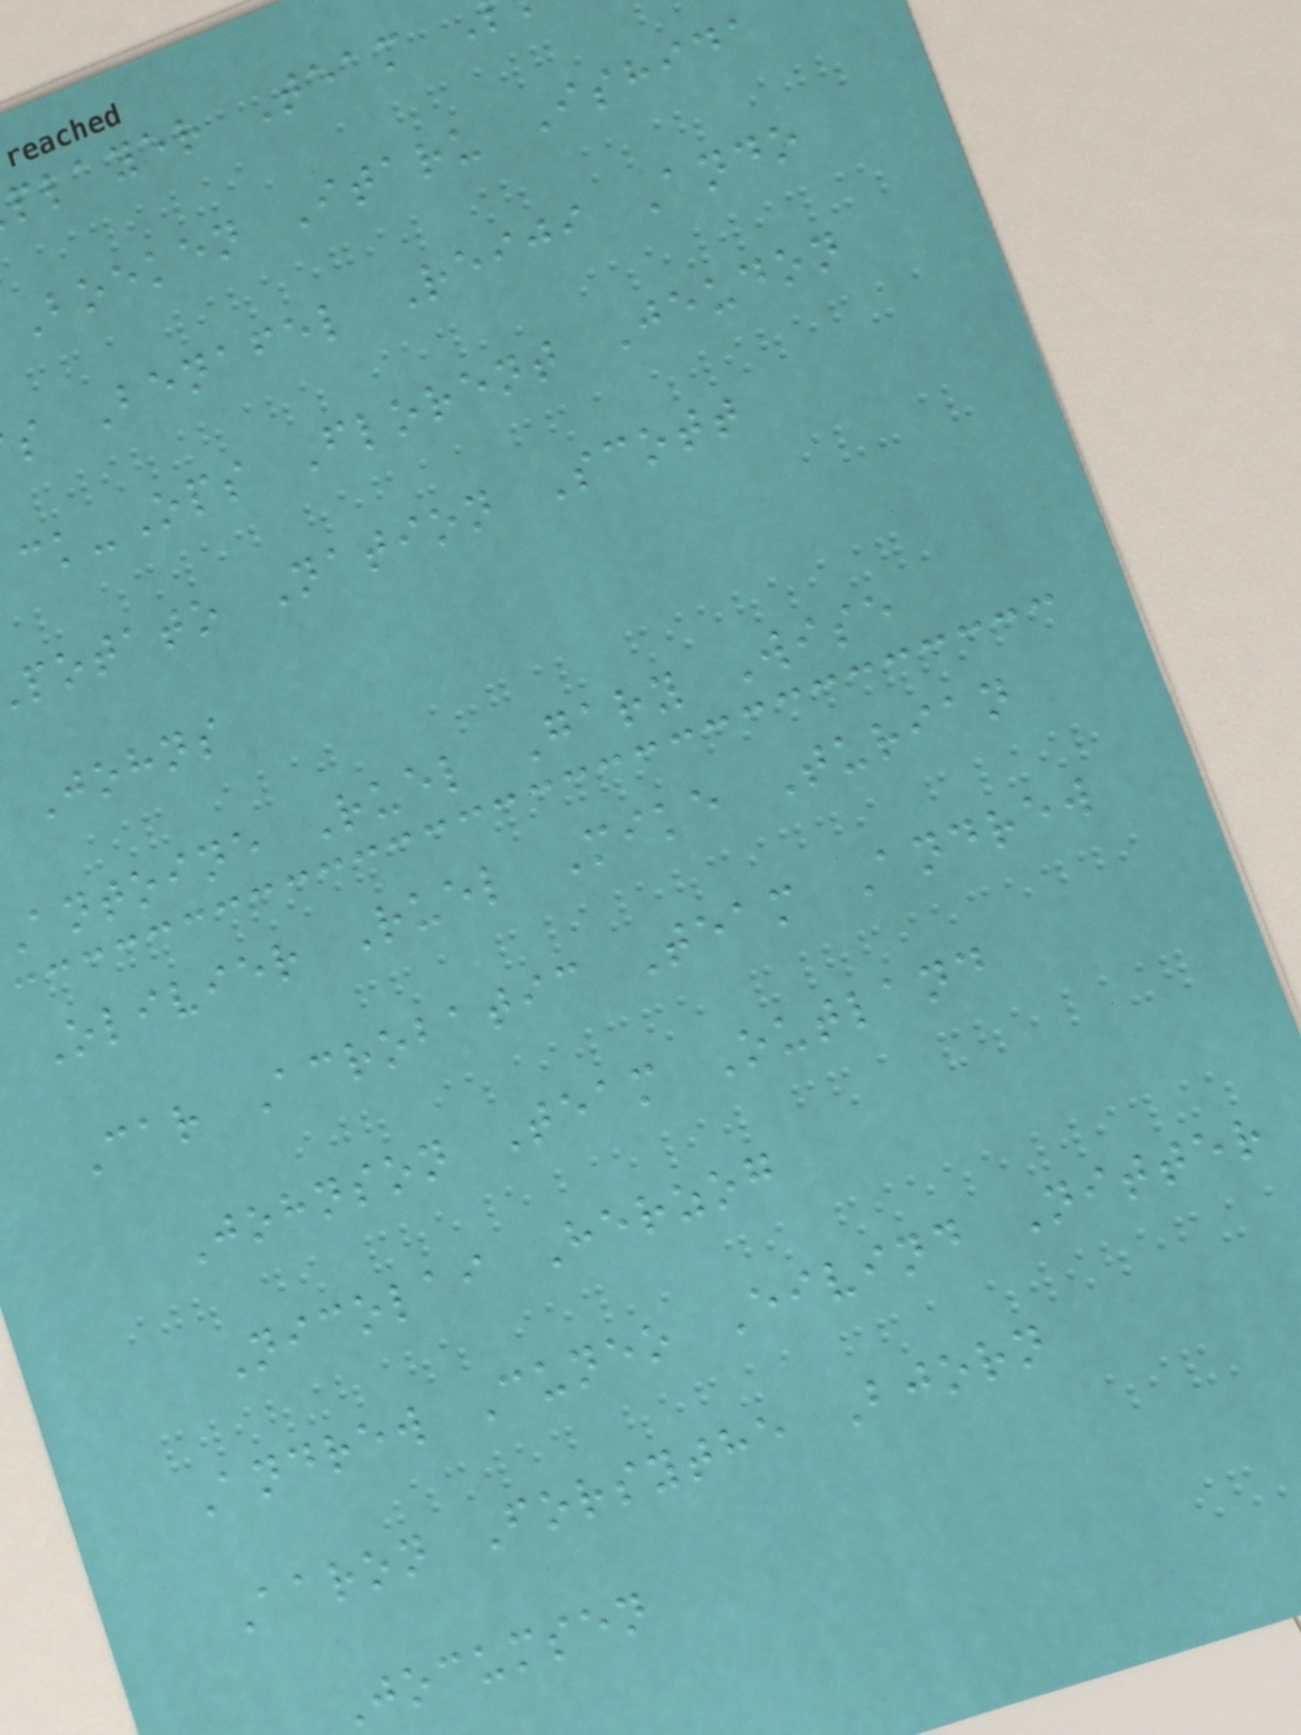player Team
Boeken Itaru Ishida
s Benafel Reiji Ando
ck-Ops Florent Jeudon
potato Nation Scott
Johns
antoine Ruel Gary Wise
Olivier Ruel Mike Turian
Car Acrobatic Team Andrew
Johnson Team Outland
Nicolai Herzog
Andrew Cuneo Eivind Nitter
Aaron Forsythe Bjorn
Jocumsen
